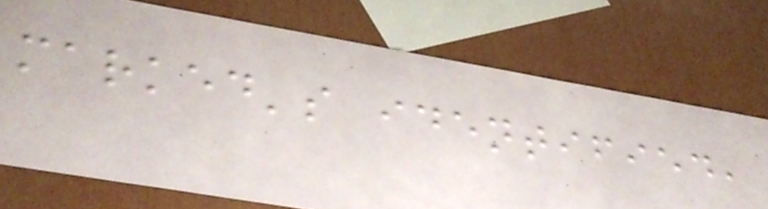marked's identified,
